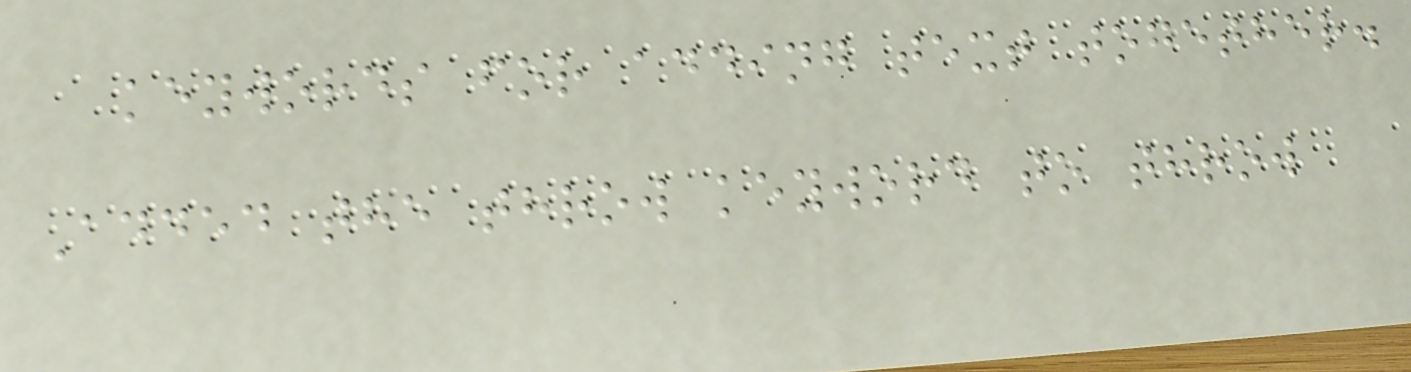keywords for adding text together.
Added the throw keyword to throw
